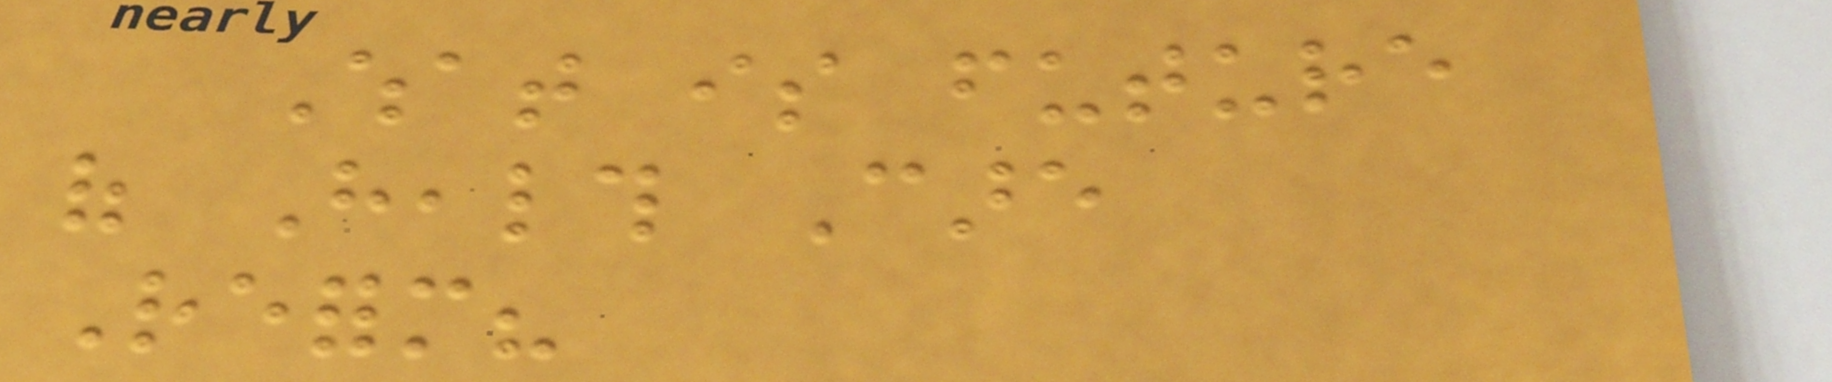What is future
of Health Care
Reform?
